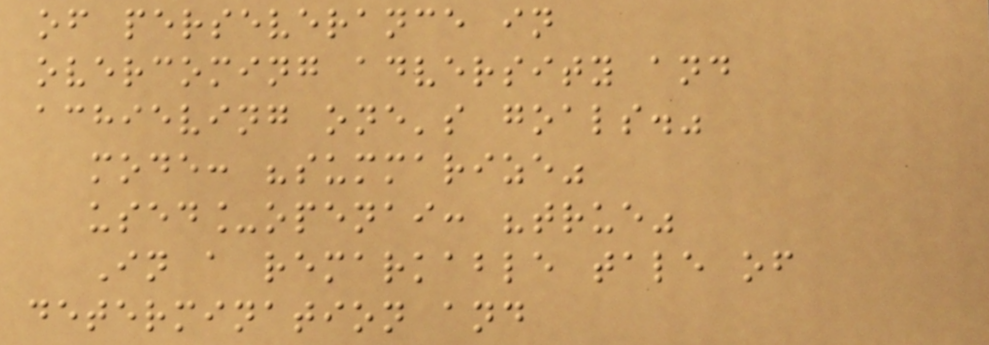of perseverance in
overcoming adversity and
achieving one's goals."
mode: "summarize"
used_openai: "true"
In a remarkable tale of
determination and
